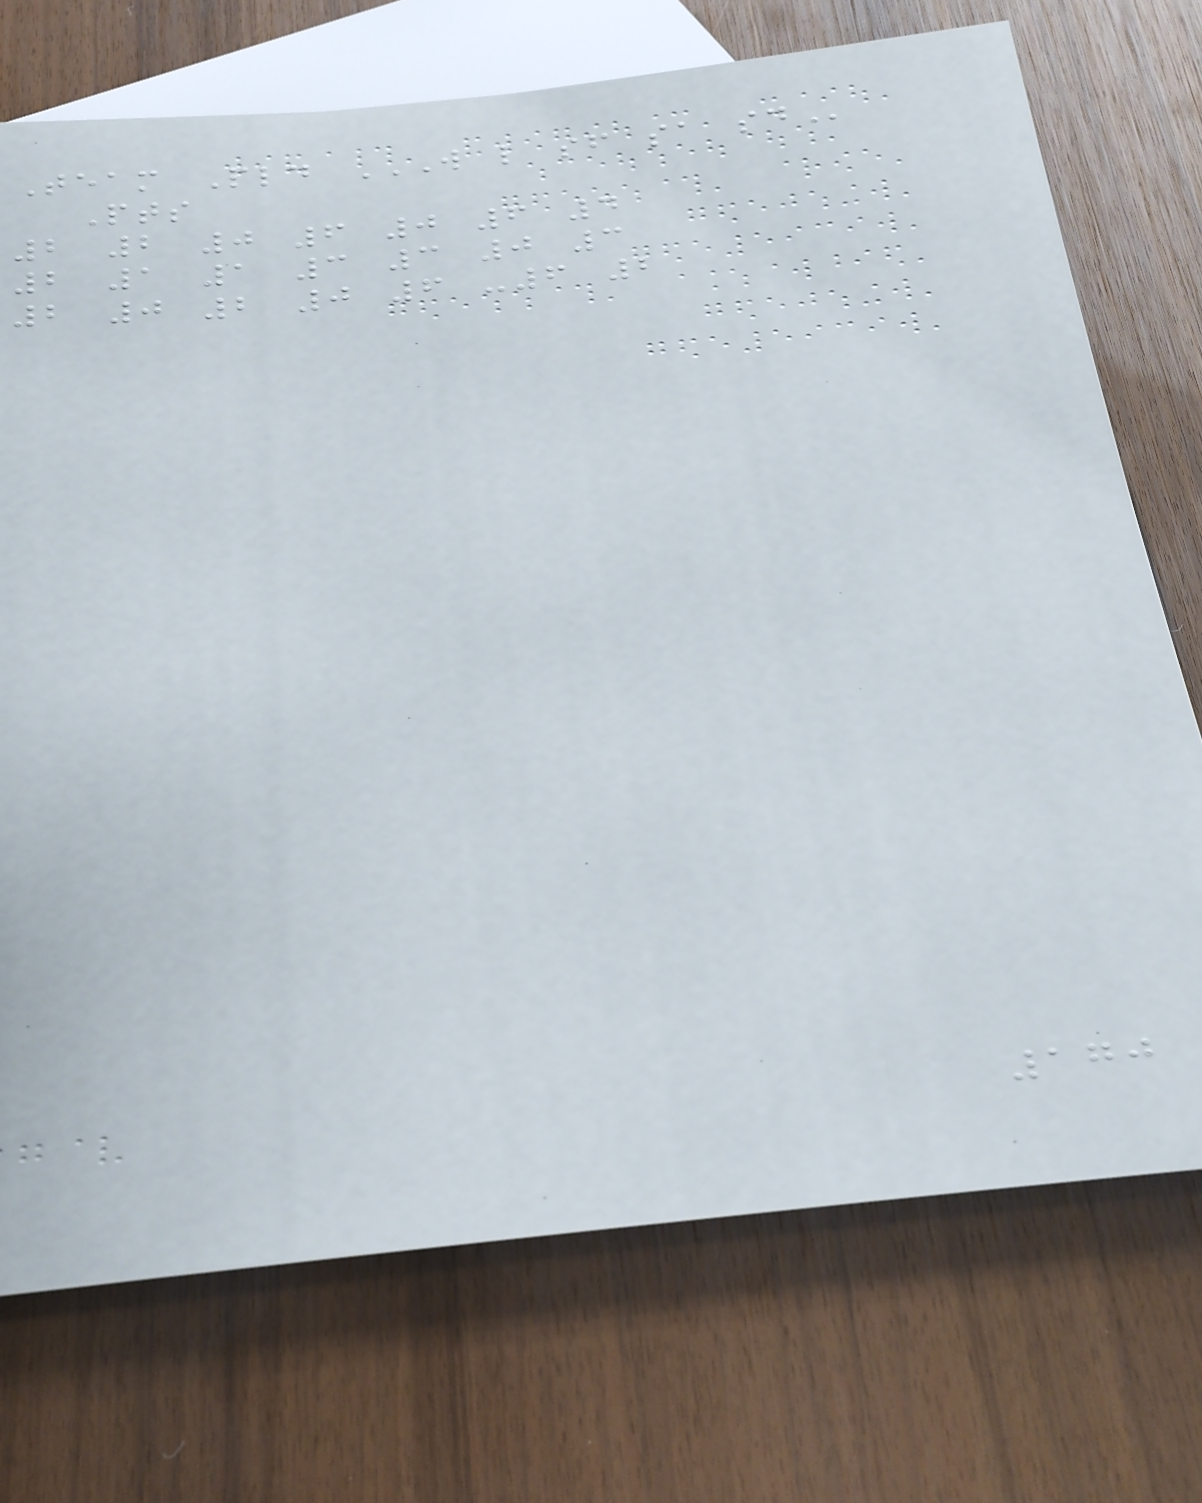Team Pld W L SF SA SD
Pts
2 2 0 6 0 6 4
2 1 1 3 3 0 3
2 0 2 0 6 -6 2
170
